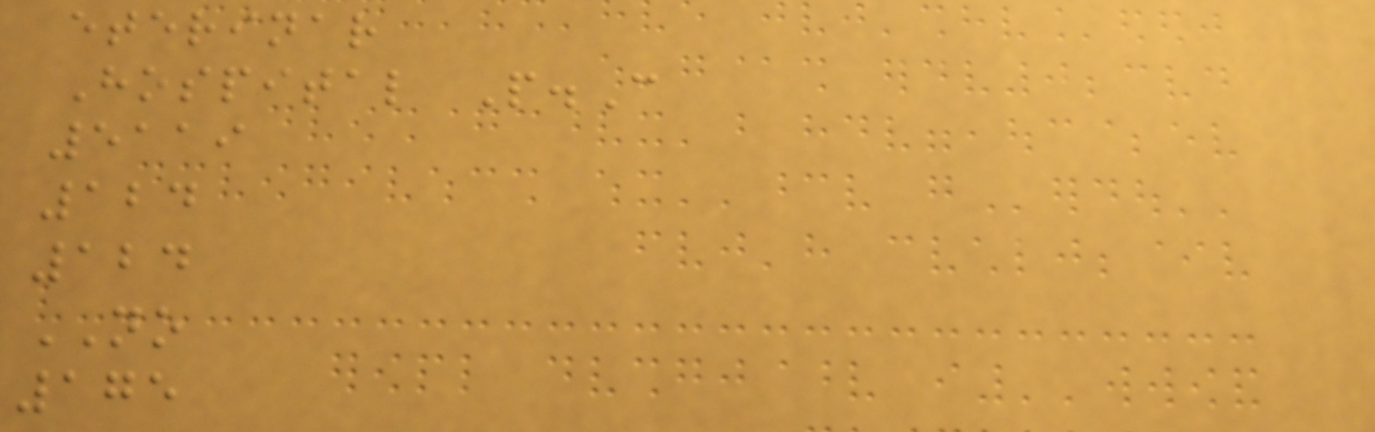eterinar
Hospital P.C
5119
124
124
NO
175
